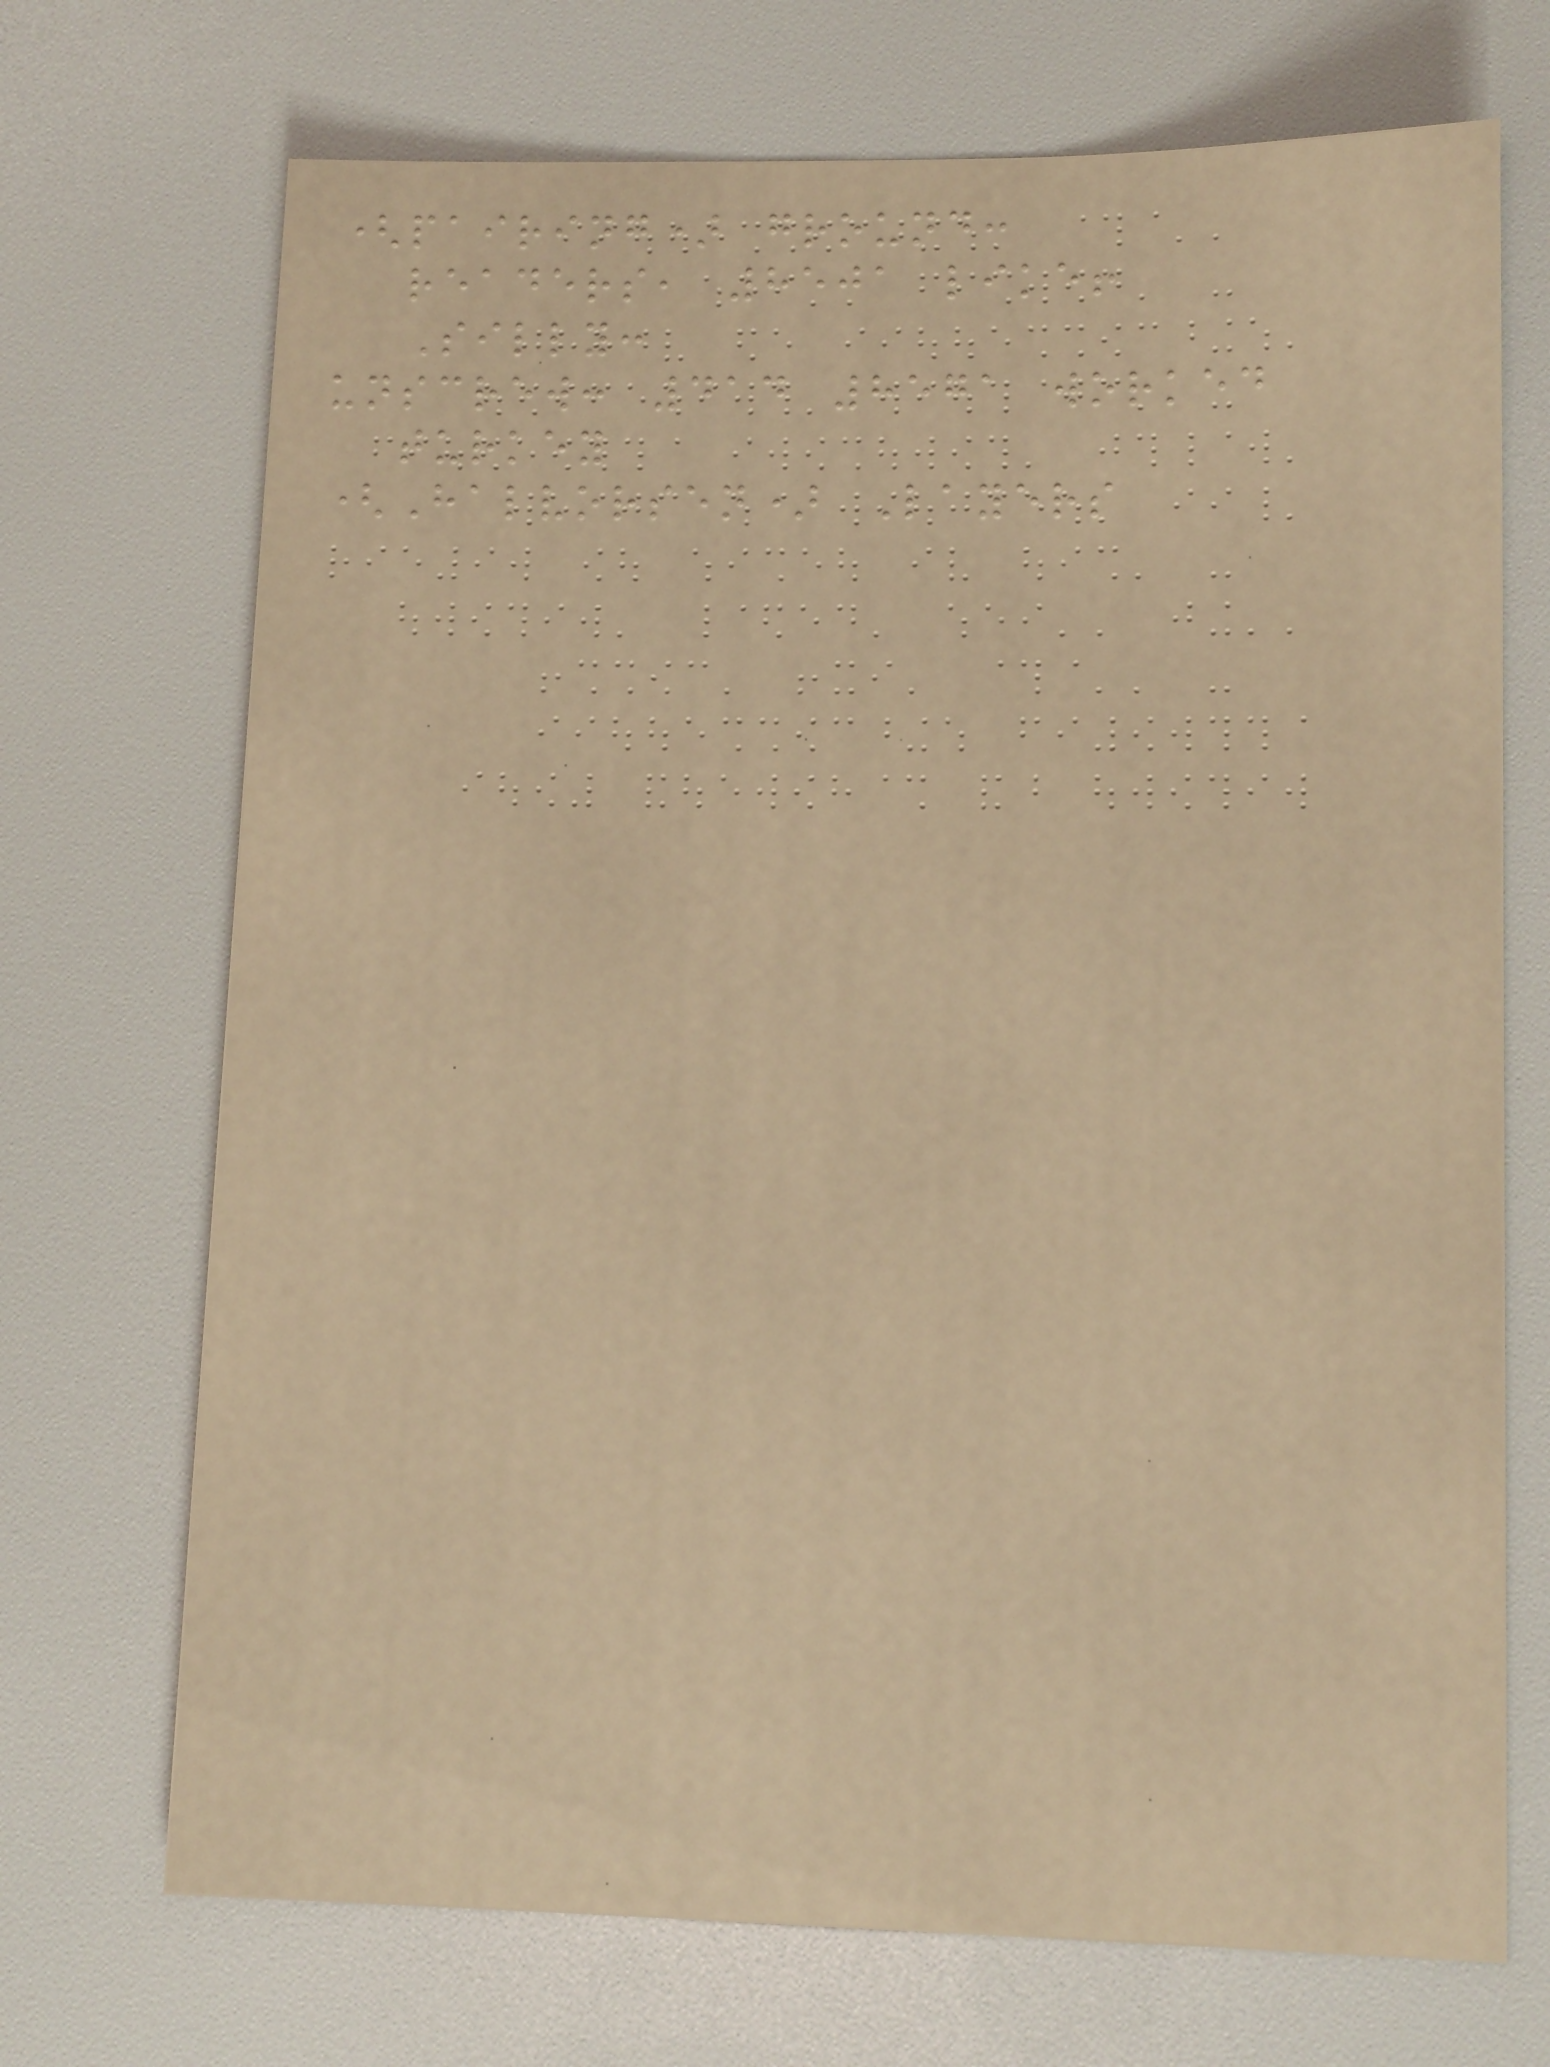(pairing) ground:
readers, 8501 like!
Silly:
unscrew: 414 8571 worked
turkey
(Halvorsen) Layers
